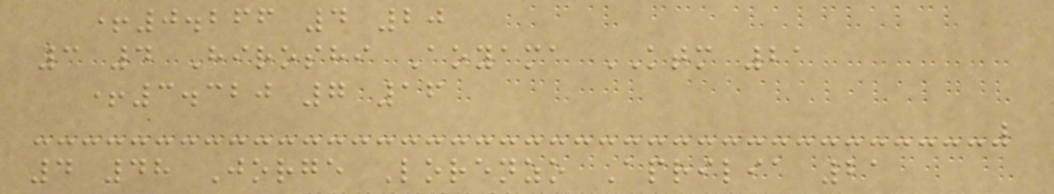+0.266 4 20
3 4 Hiroshi Aoyama KTM 21
+3.320 7 16
4 48 Jorge Lorenzo Aprilia 21
